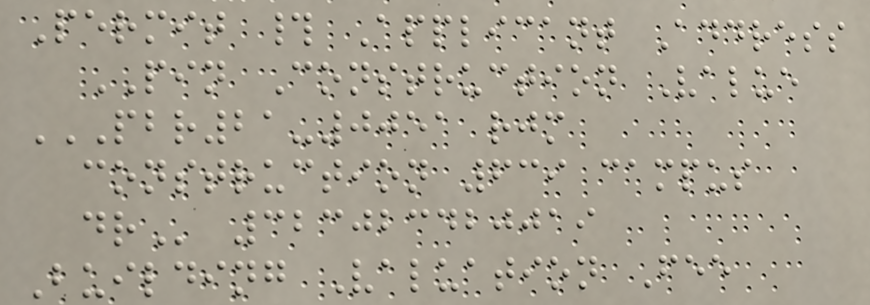Permit # Applicant Address
PIN Construction Value
PBR21-0051 RJM
CONSTRUCTION 639 CAMPUS
DR 323023420019
Building Valuation Fee
